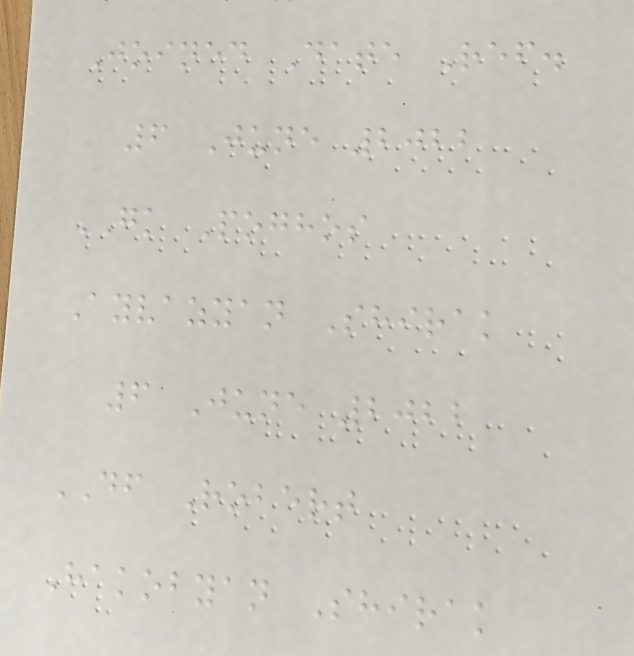Joined Date Ref.
6 June 2022
GK Poghos
Ayvazyan Shirak
6 June 2022
DF Robert
Hakobyan Shirak
